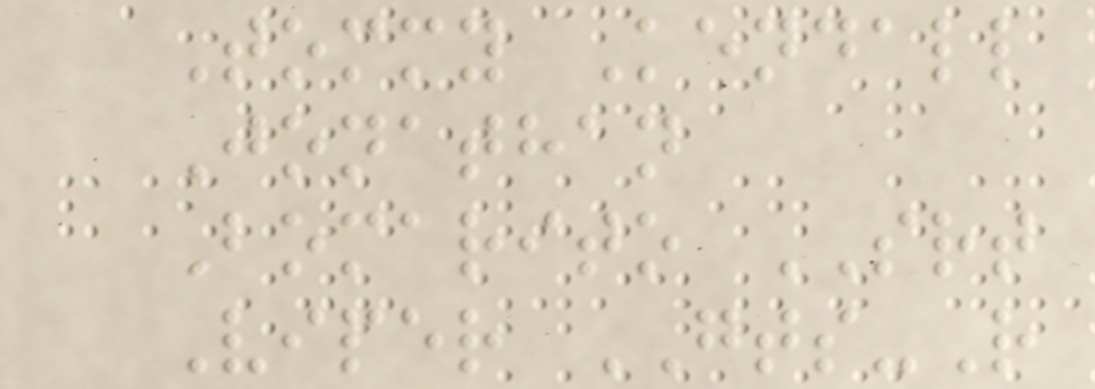Tommy Kendall
Jonathan
Bomarito SRT
Viper GTS-R
